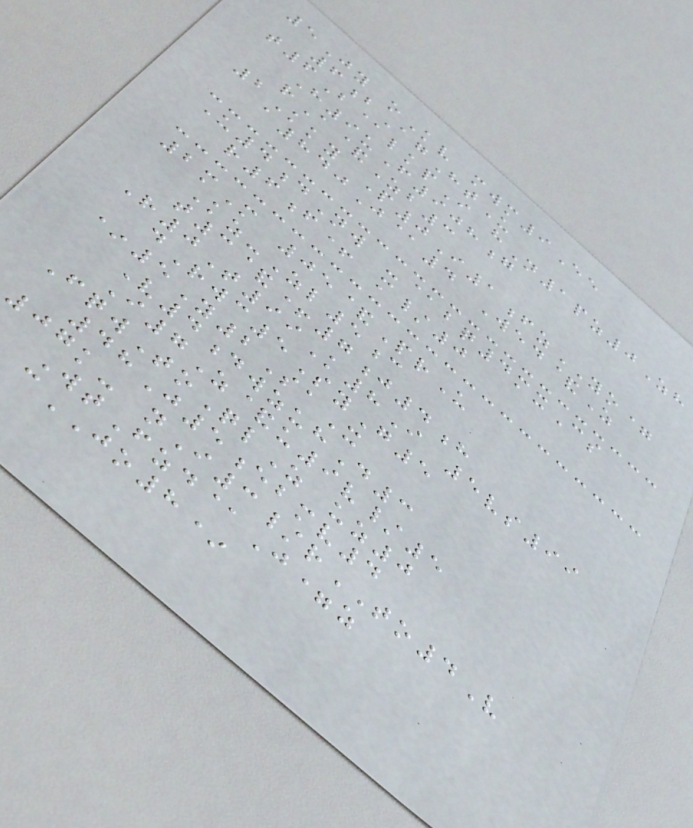5Jy oKv mwm9Ee
6bAgHtU
t6B@lkpI hN1pz0Zh
H9uF908g
rA&Zb3
2Kky P0I1fzYO=
a840J@4 Wed&Z
U4dNw -@bq4mxCs
r6f+ m/0
2mM 05&PrU
Kz-Zl5c
t3&+7j4h
R0T99K8I 5vs99
dRwc5SyG5
*5Y2SaX
V4dwzuhD3
I7Z&u9v/5
FqwToQlZ uz0
48J5ebmv4
07k- nI3/rTO4V
WtFzd@J=z
cJO8*
